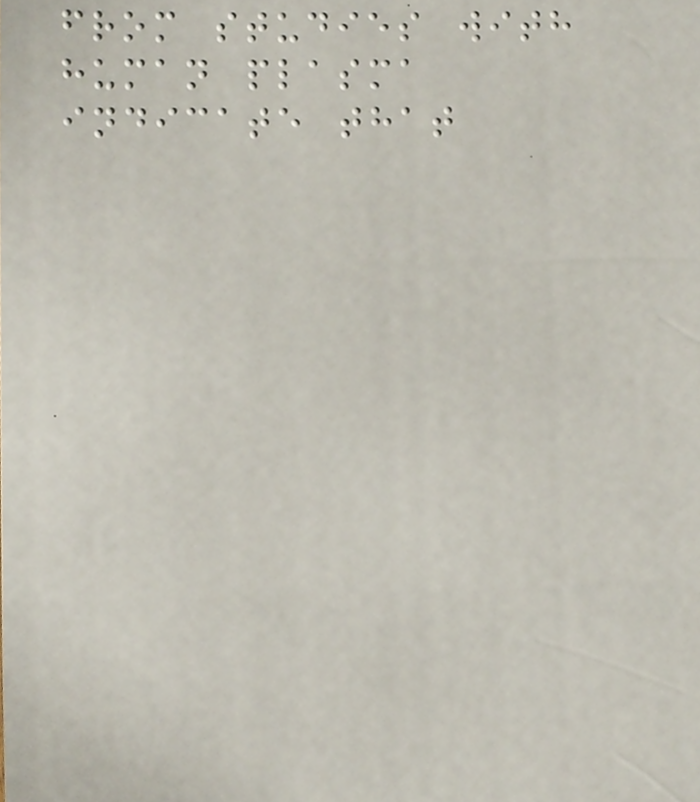from studies with
human plasma
indicate that
